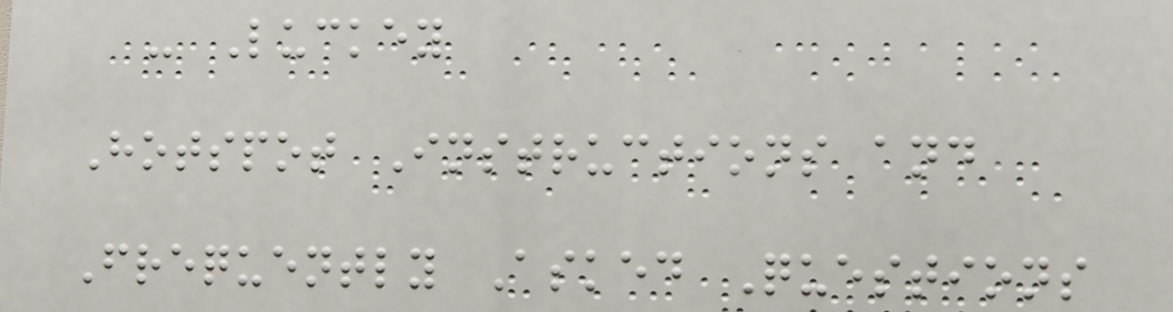- Luckey
Hotspot Instructions and
Frequently Asked Questions
